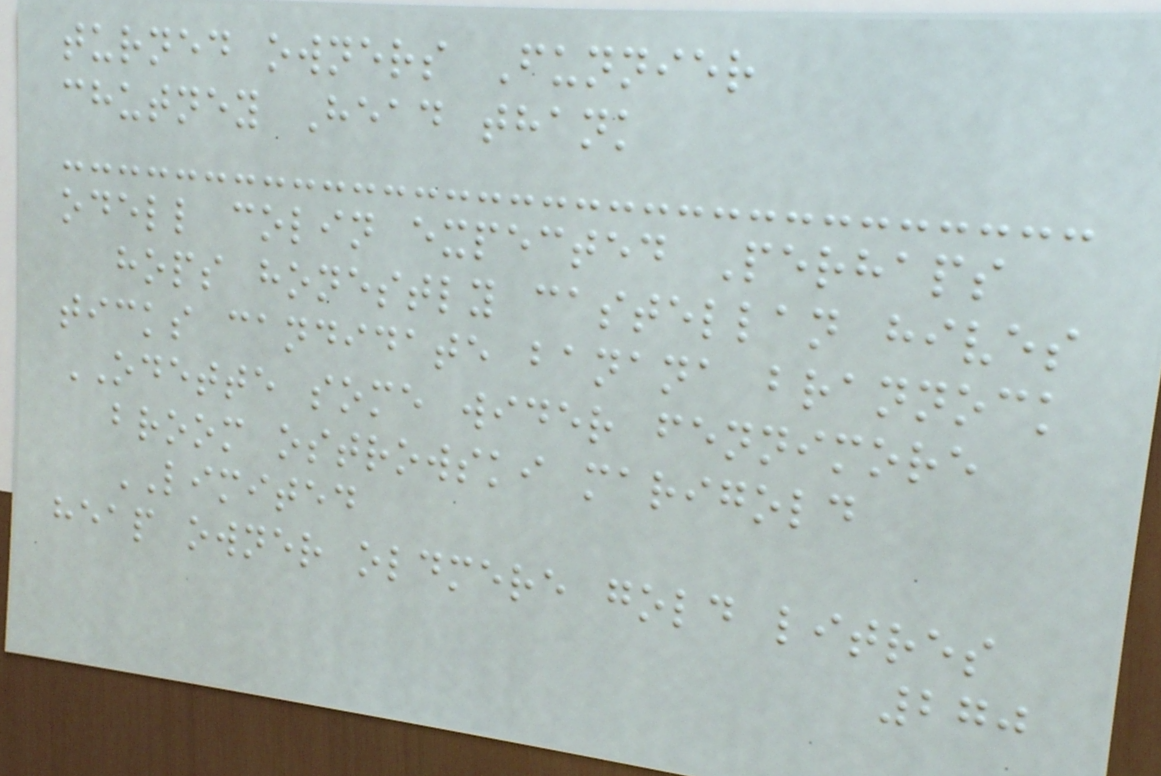turned owners Funnier
chutney Head thank
odell colin expected Perhaps
hops honestly castellan hives
ticks candidate banana brannock
ODETTE some wider fennimore
broom ostrowski marigold
LIMITED
heap owner oldmere gold litres
270
